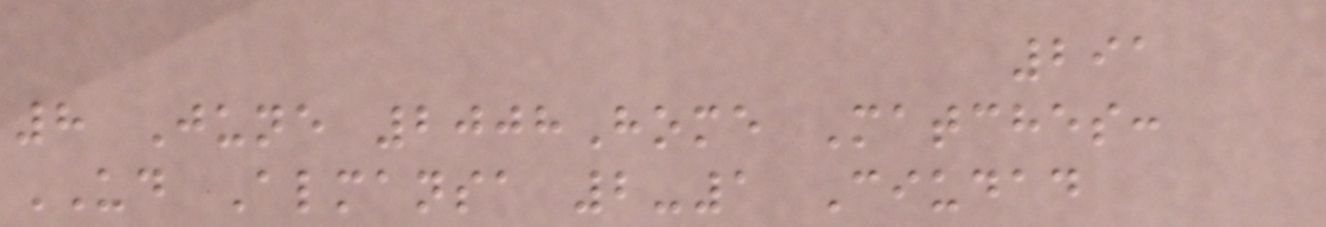291
8 June 2008Home Matches:
UD Almansa 2-1 Ciudad
